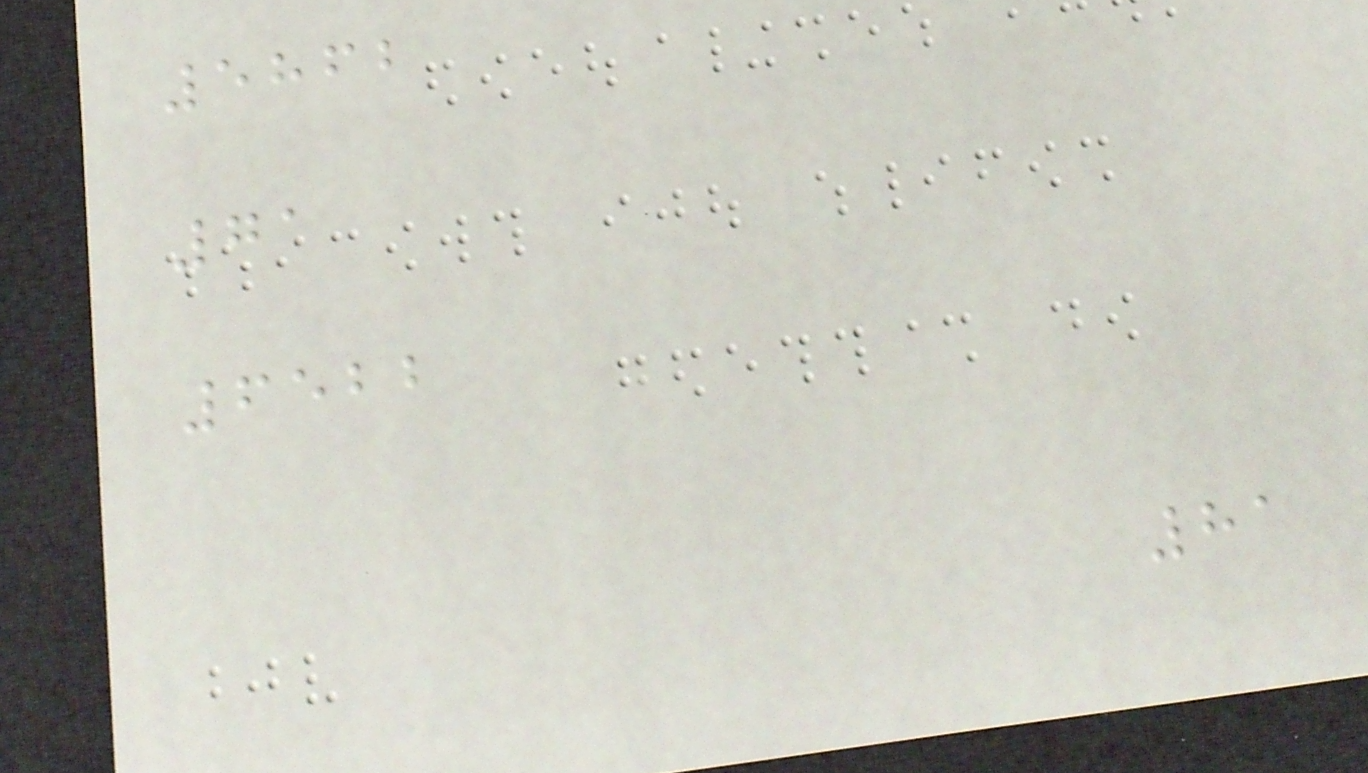5862
71
6522
81
